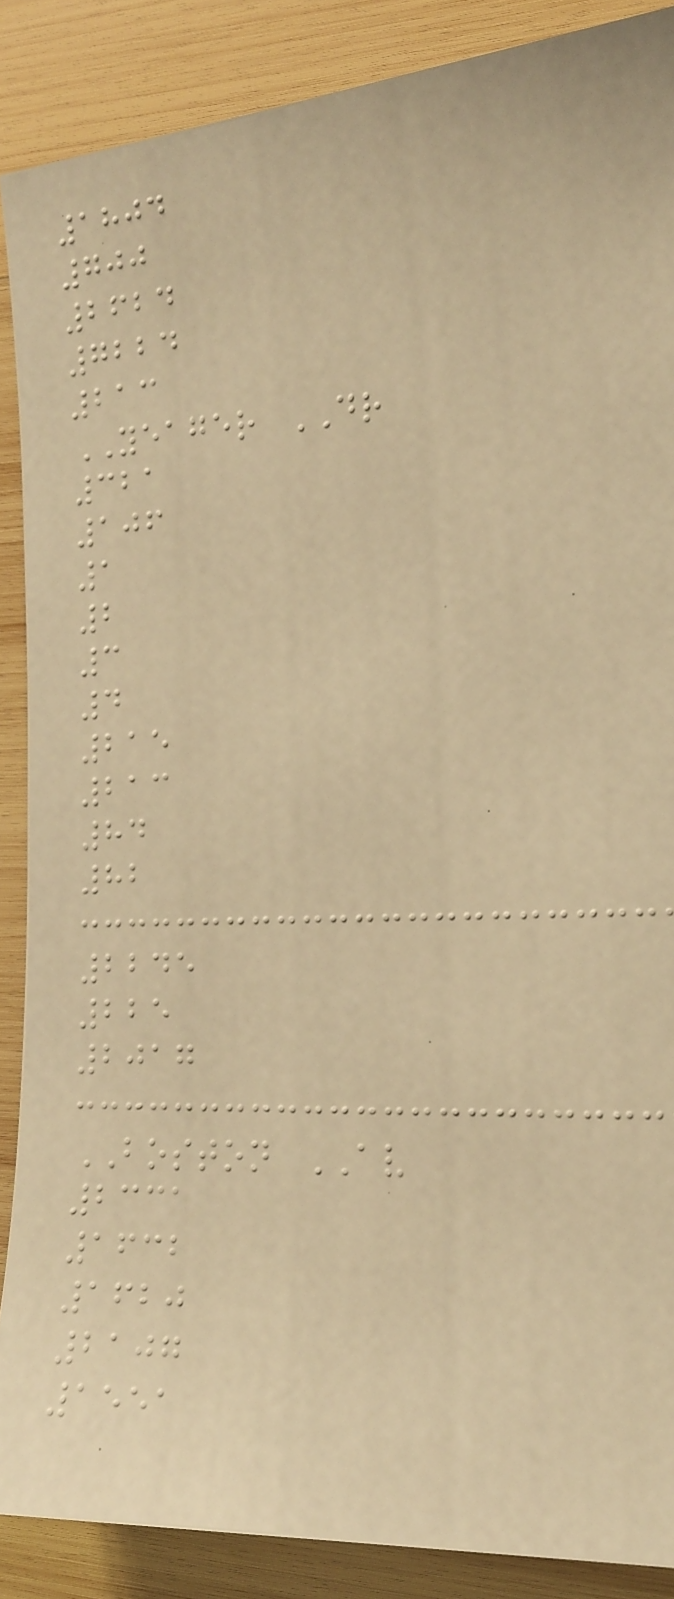1804
700
2624
7224
213
YEAGER DR
321
106
1
2
3
4
215
213
84
82
2245
225
2017
BOSTON AV
2331
1632
1620
2107
1551
